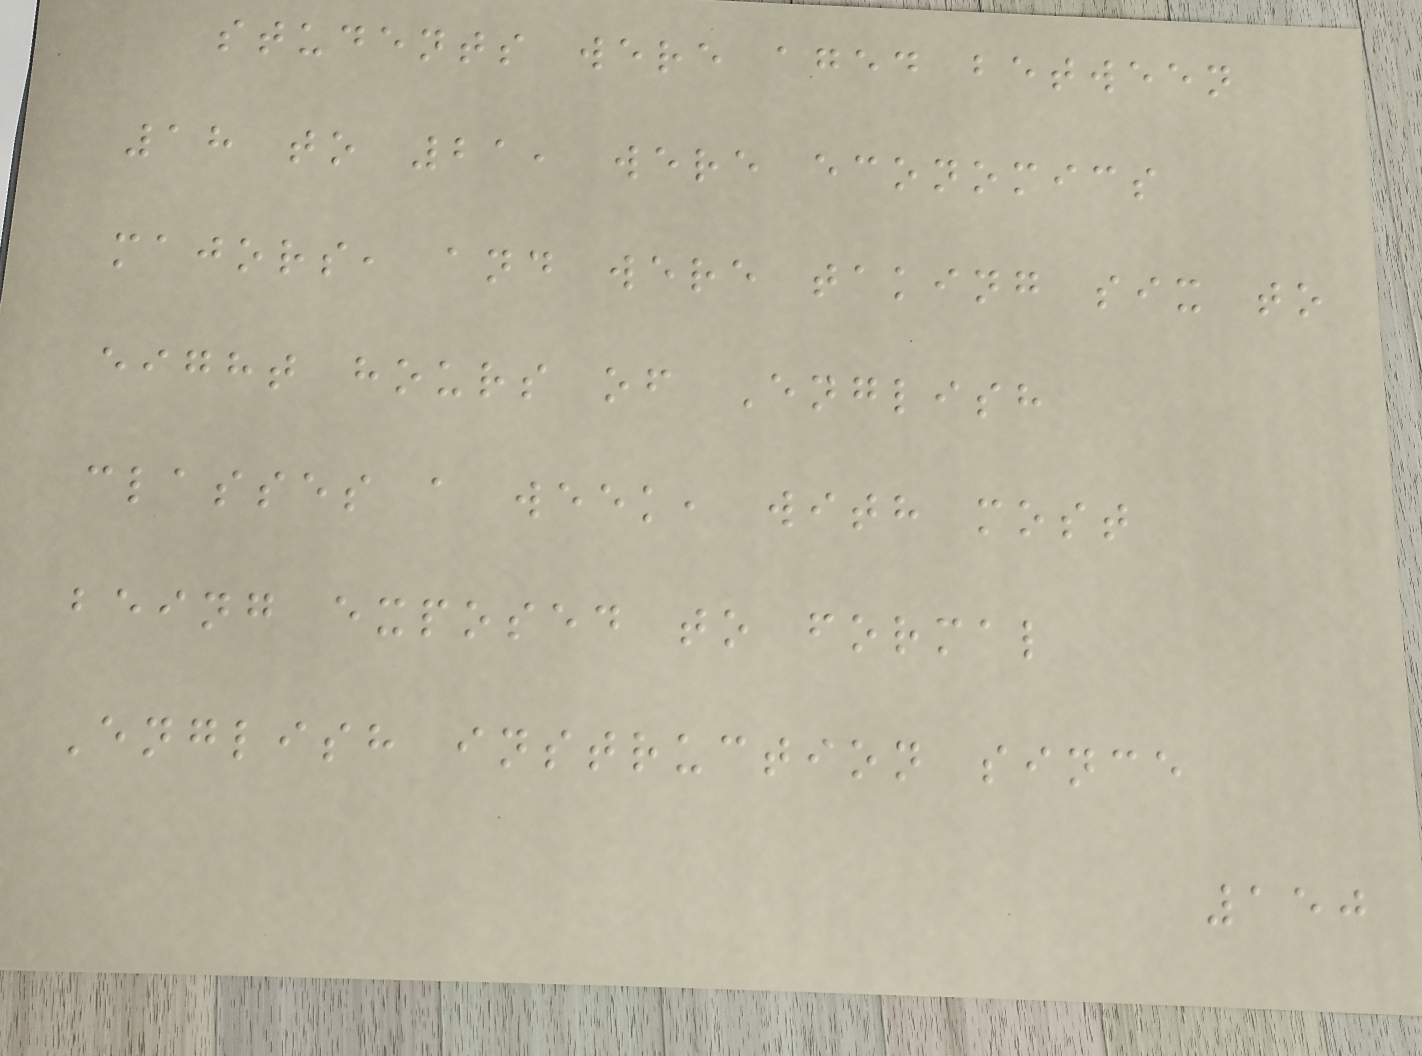students were aged between
18 to 21, were economics
majors, and were taking six to
eight hours of English
classes a week, with most
being exposed to formal
English instruction since
150
